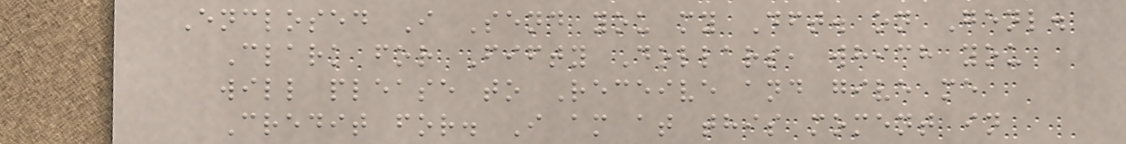Enclosed I Send you my Dft. on Genl.
Clark for Fifty Dollars, which you
will please to Receive and give me
Credit for. I am at this moment in
